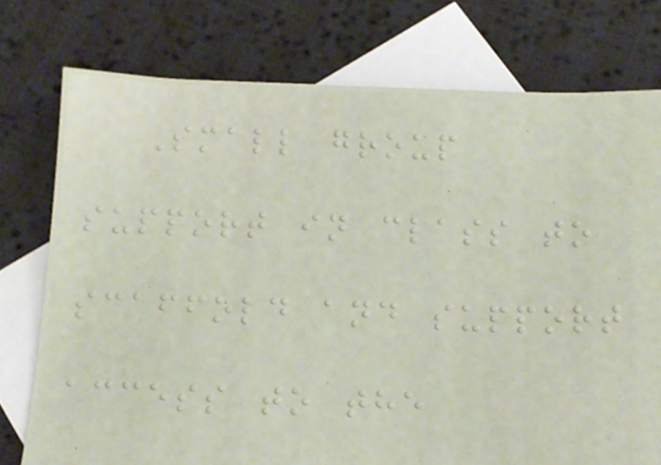Small group
support in class to
scaffold and support
access to the
